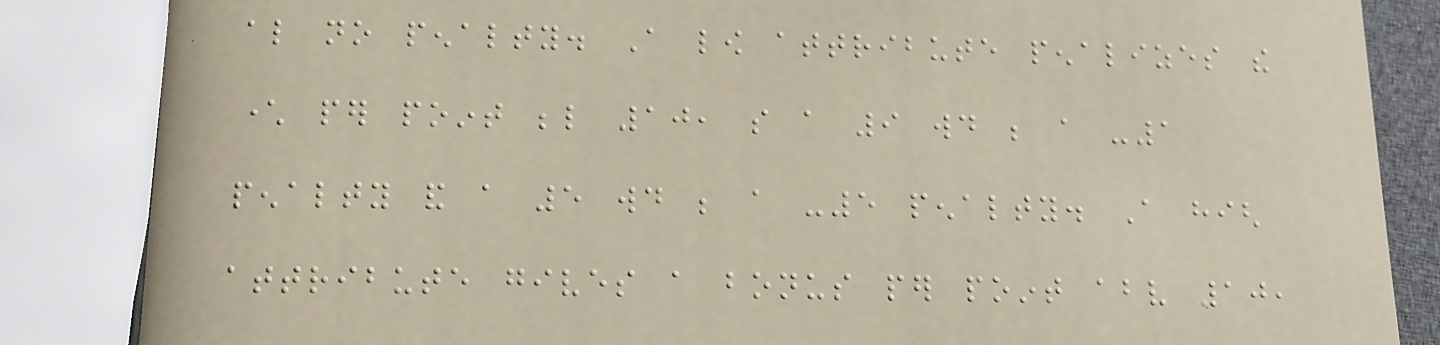also no penalty. A low attribute penalizes the
character per point below 10, so a 9 would be a -1
penalty and a 5 would be a -5 penalty. A high
attribute gives a bonus per point above 10,
